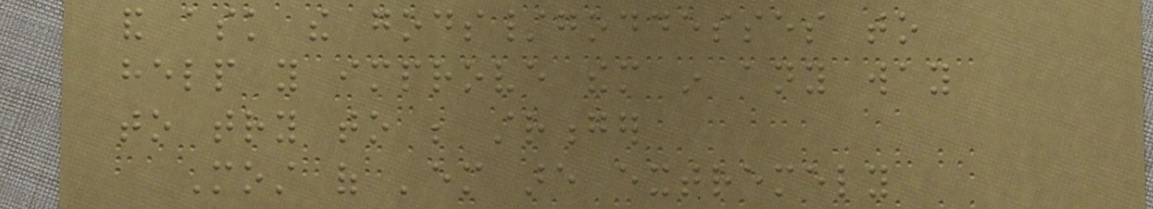and ask the gods/goddesses to
help you improve them in any way
to try to be stronger
Most of 'em are extremely
